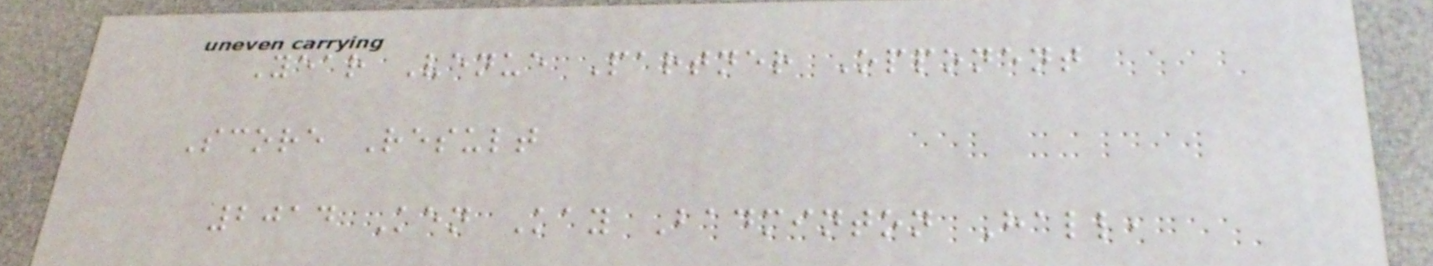Year Venue Partner Opponent
Score Result
2014 Ken Kay Badminton Hall,
